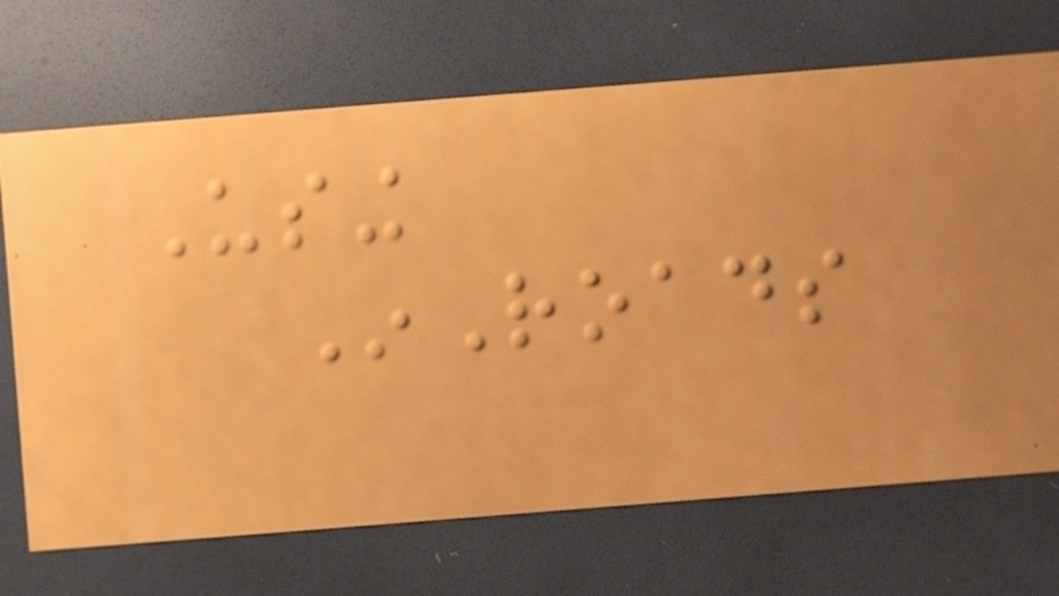Using
InRoads
